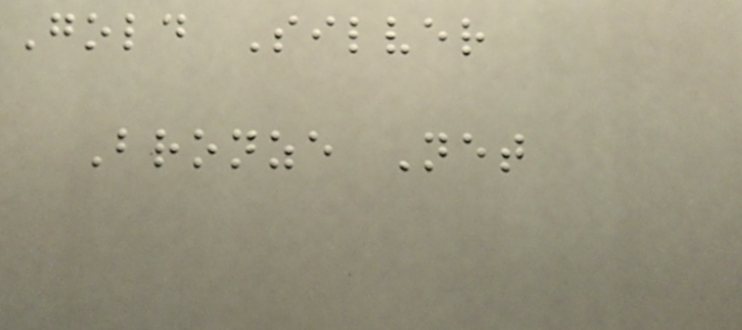Gold Silver
Bronze Net
